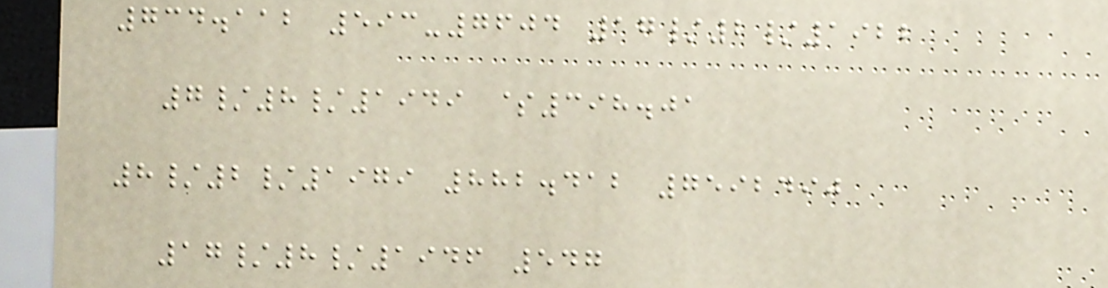734.112 593-7604 17/2/1922
7/8/1949 $398.01
8/2/1979 882.412 7592490
17/8/1946 547
